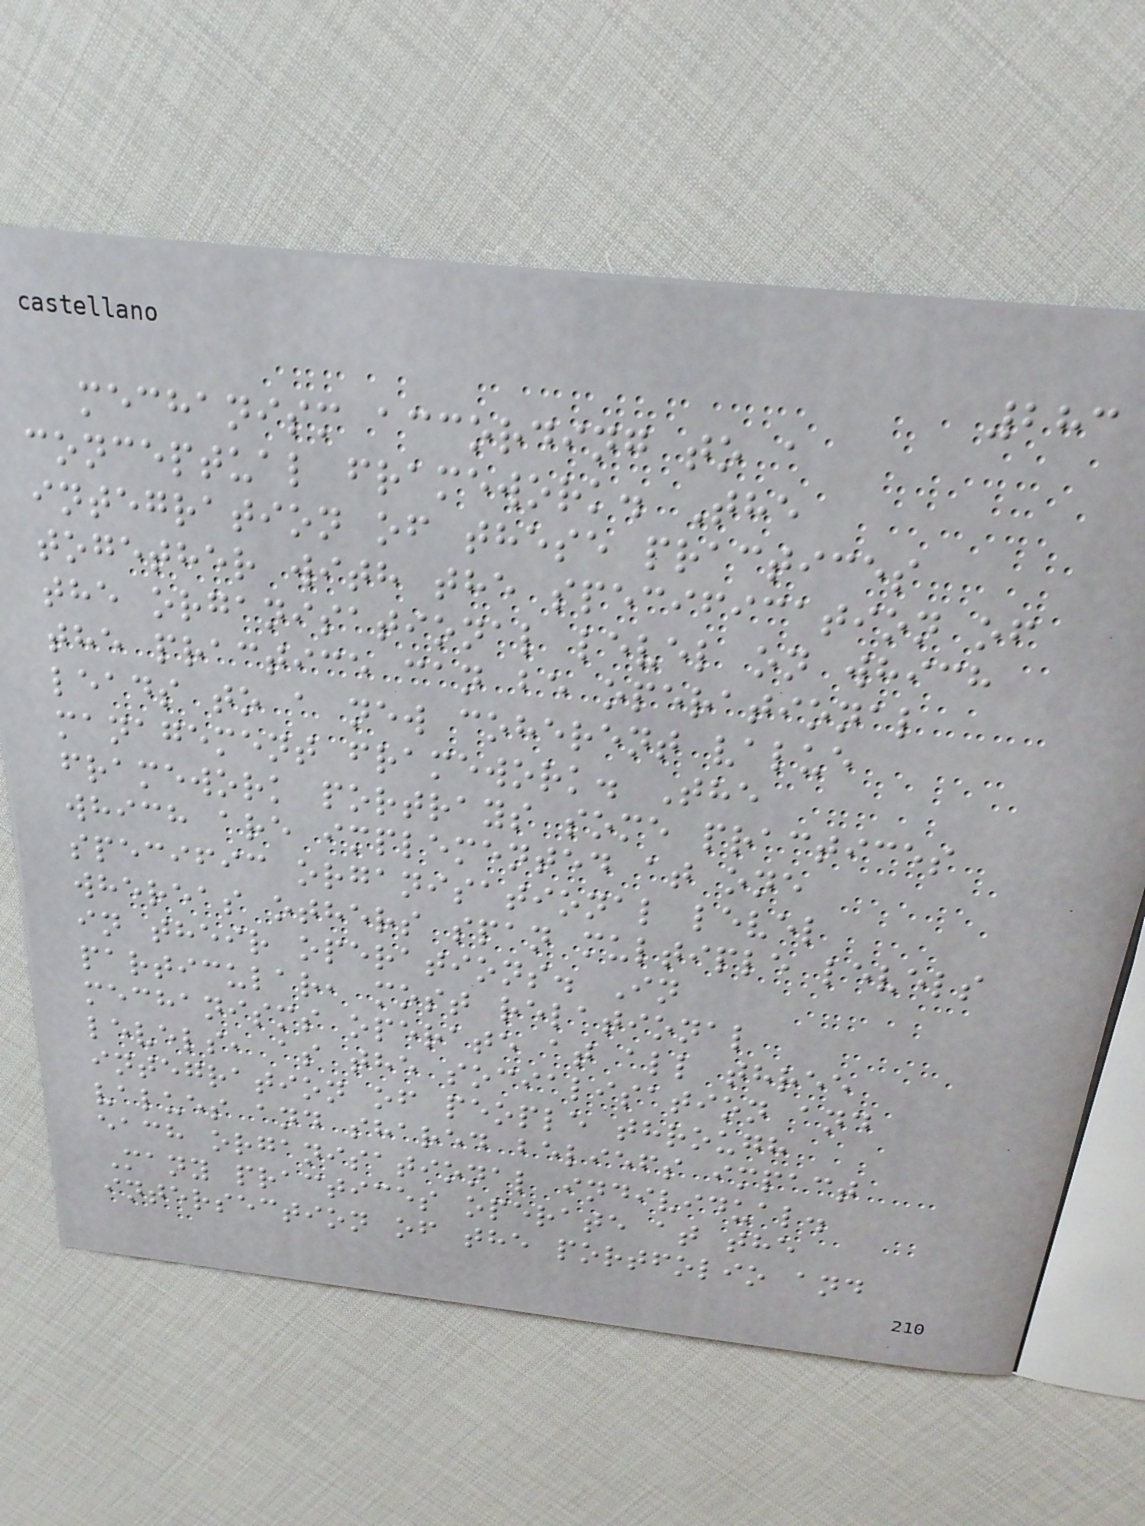283
mechanism according to a
conceptual framework. The
integration of these practices
together with the specification of
the organisational level on which
the practice can be operational
leads to a new coherent value
management framework. The
framework portrays some practices
which are implemented at one
specific organisational level
whereas others span multiple levels
in their operations. In
particular, most relational
mechanisms operate at all three
levels, as the socialisation and
integration of people through
values and shared beliefs impact
each organisational individual.
Many practices operate at the
intersection of the portfolio and
